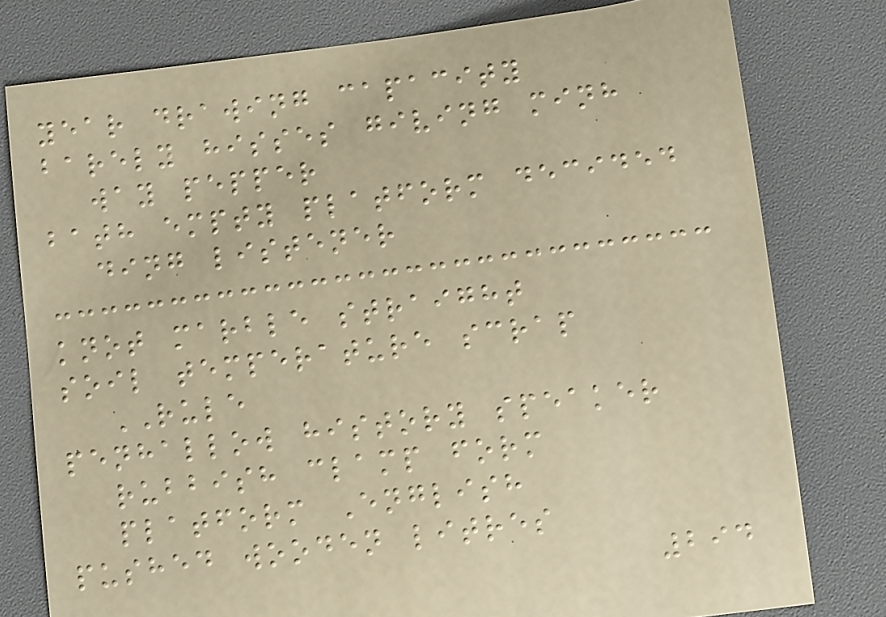year drawing capacity
barely hisses giving minh
way pepper
bath empty platform decided
ding listener
knot marble straight
soil temperature scrap
RULE
penhallow history speaker
rubbish clamp form
platform English
pushed wooden litres
294
